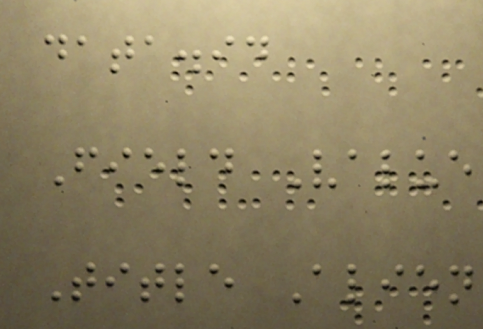data.id
Field Value
Title Alien
